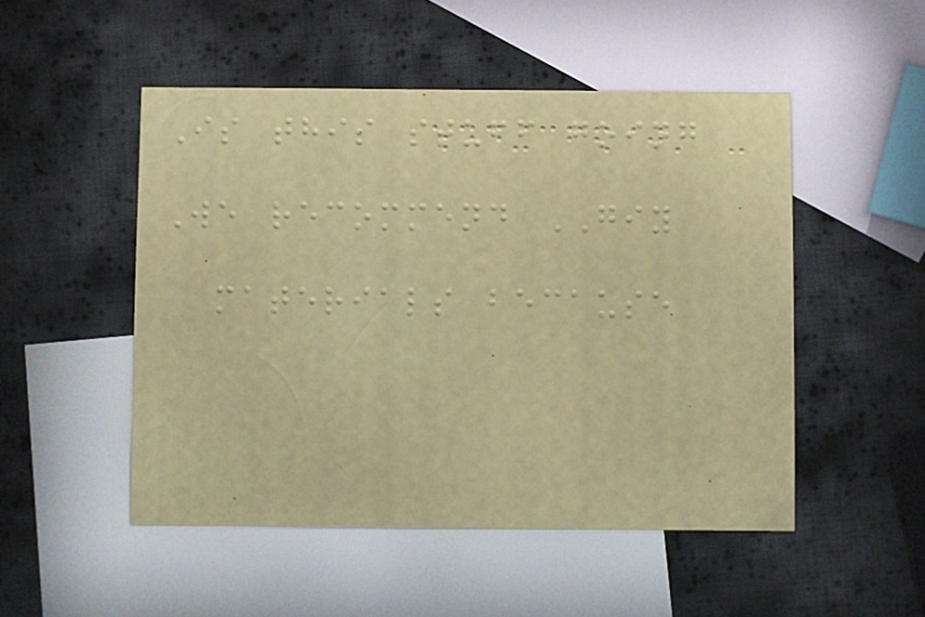Is this stuff going
We recommend GIY
materials because
